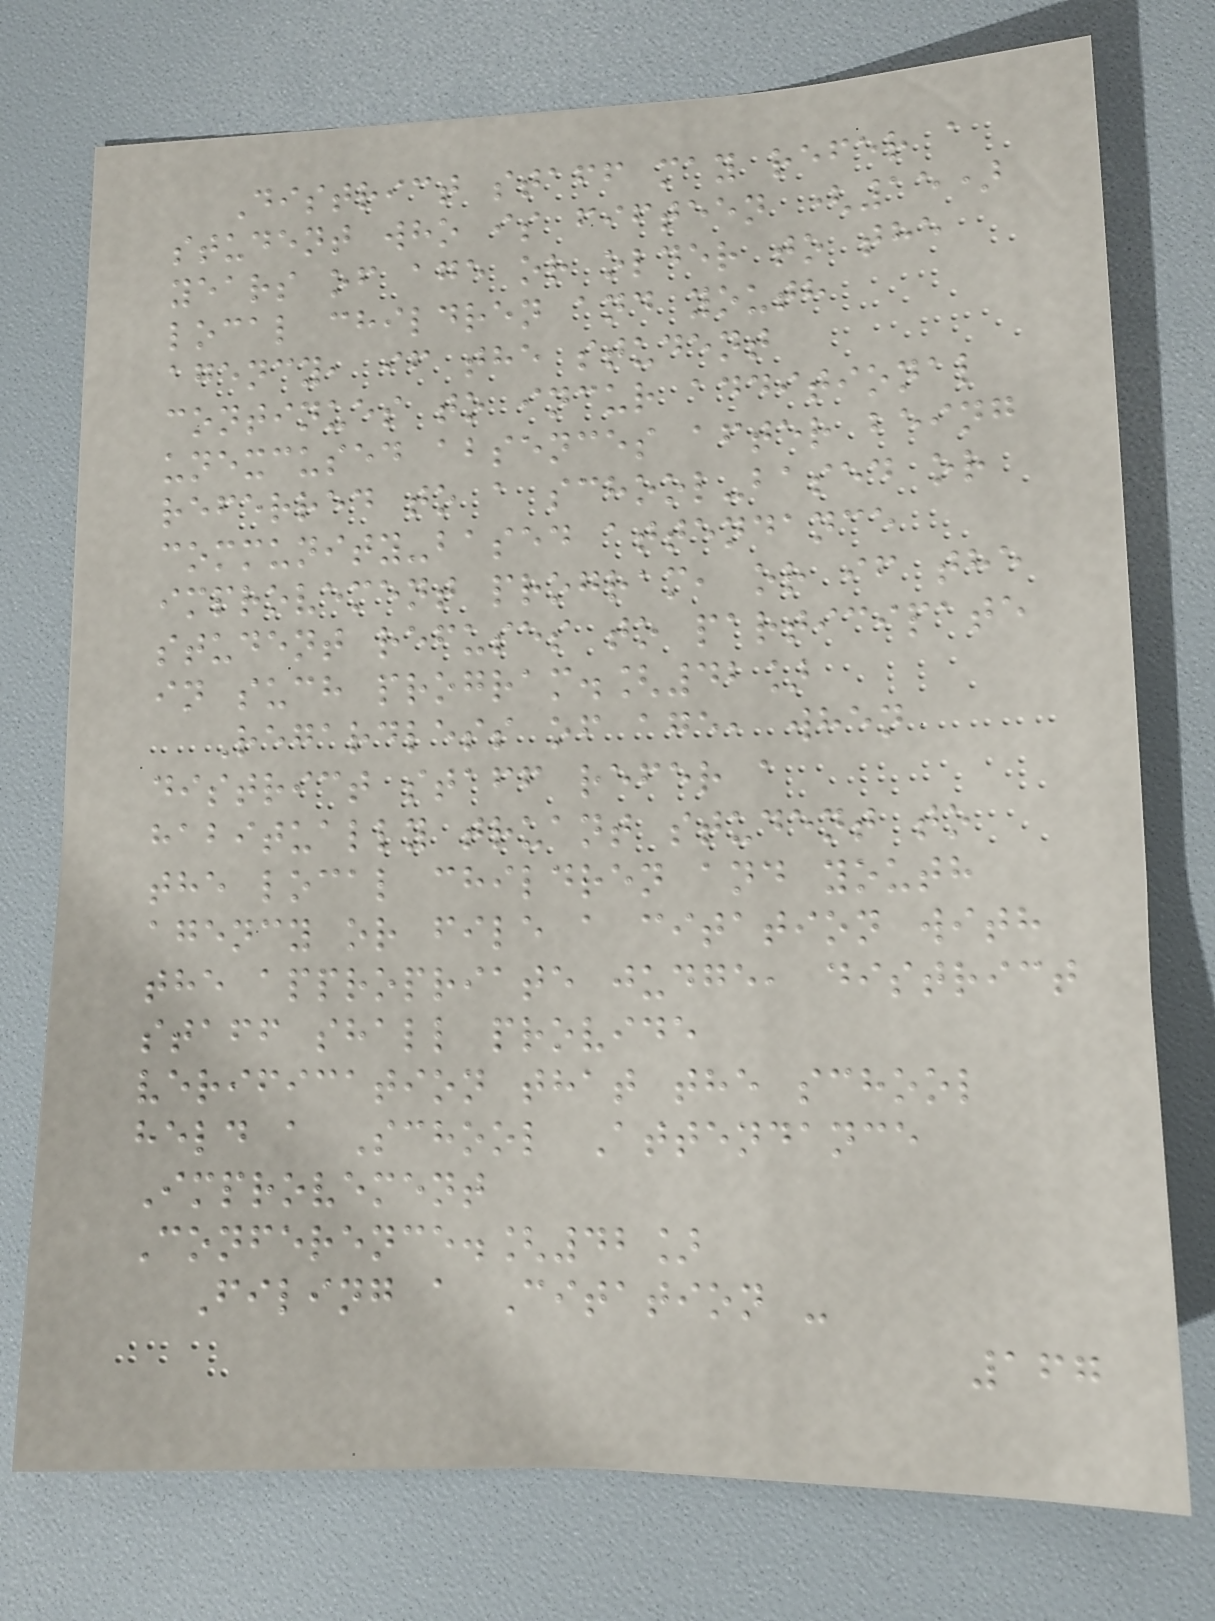District staff may refer a
student who is fifteen (15)
years of age or older to the
local children and youth
agency, if the student
continues to incur additional
unexcused absences after being
referred to a school-based or
community-based attendance
improvement program, or if the
student refuses to participate
in such program.[42]
Regardless of age, when
district staff refer a
habitually truant student to
the local children and youth
agency or file a citation with
the appropriate judge, district
staff shall provide
verification that the school
held a School Attendance
Improvement
Conference.[42]
Filing a Citation -
167
